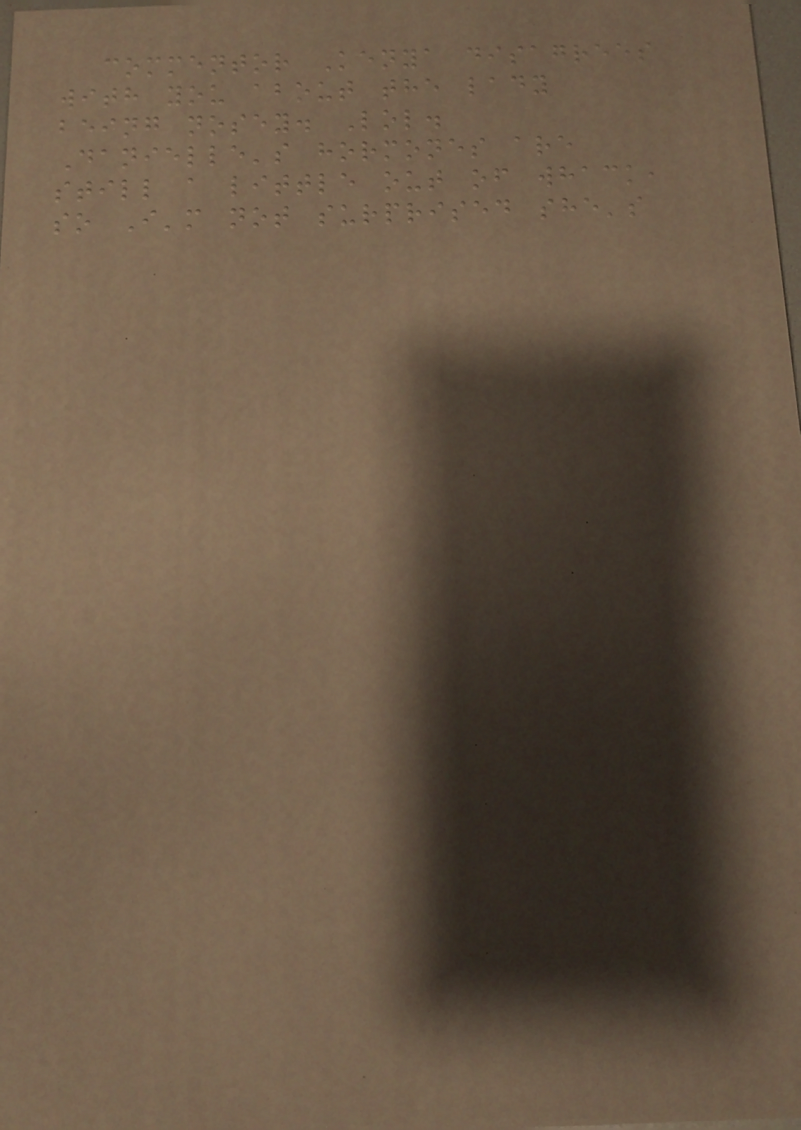commentor Kenya disagrees
with you about the lady
being nosey. Lol.
Danielle's hormones are
still a little out of whack,
so I'm not surprised she's
